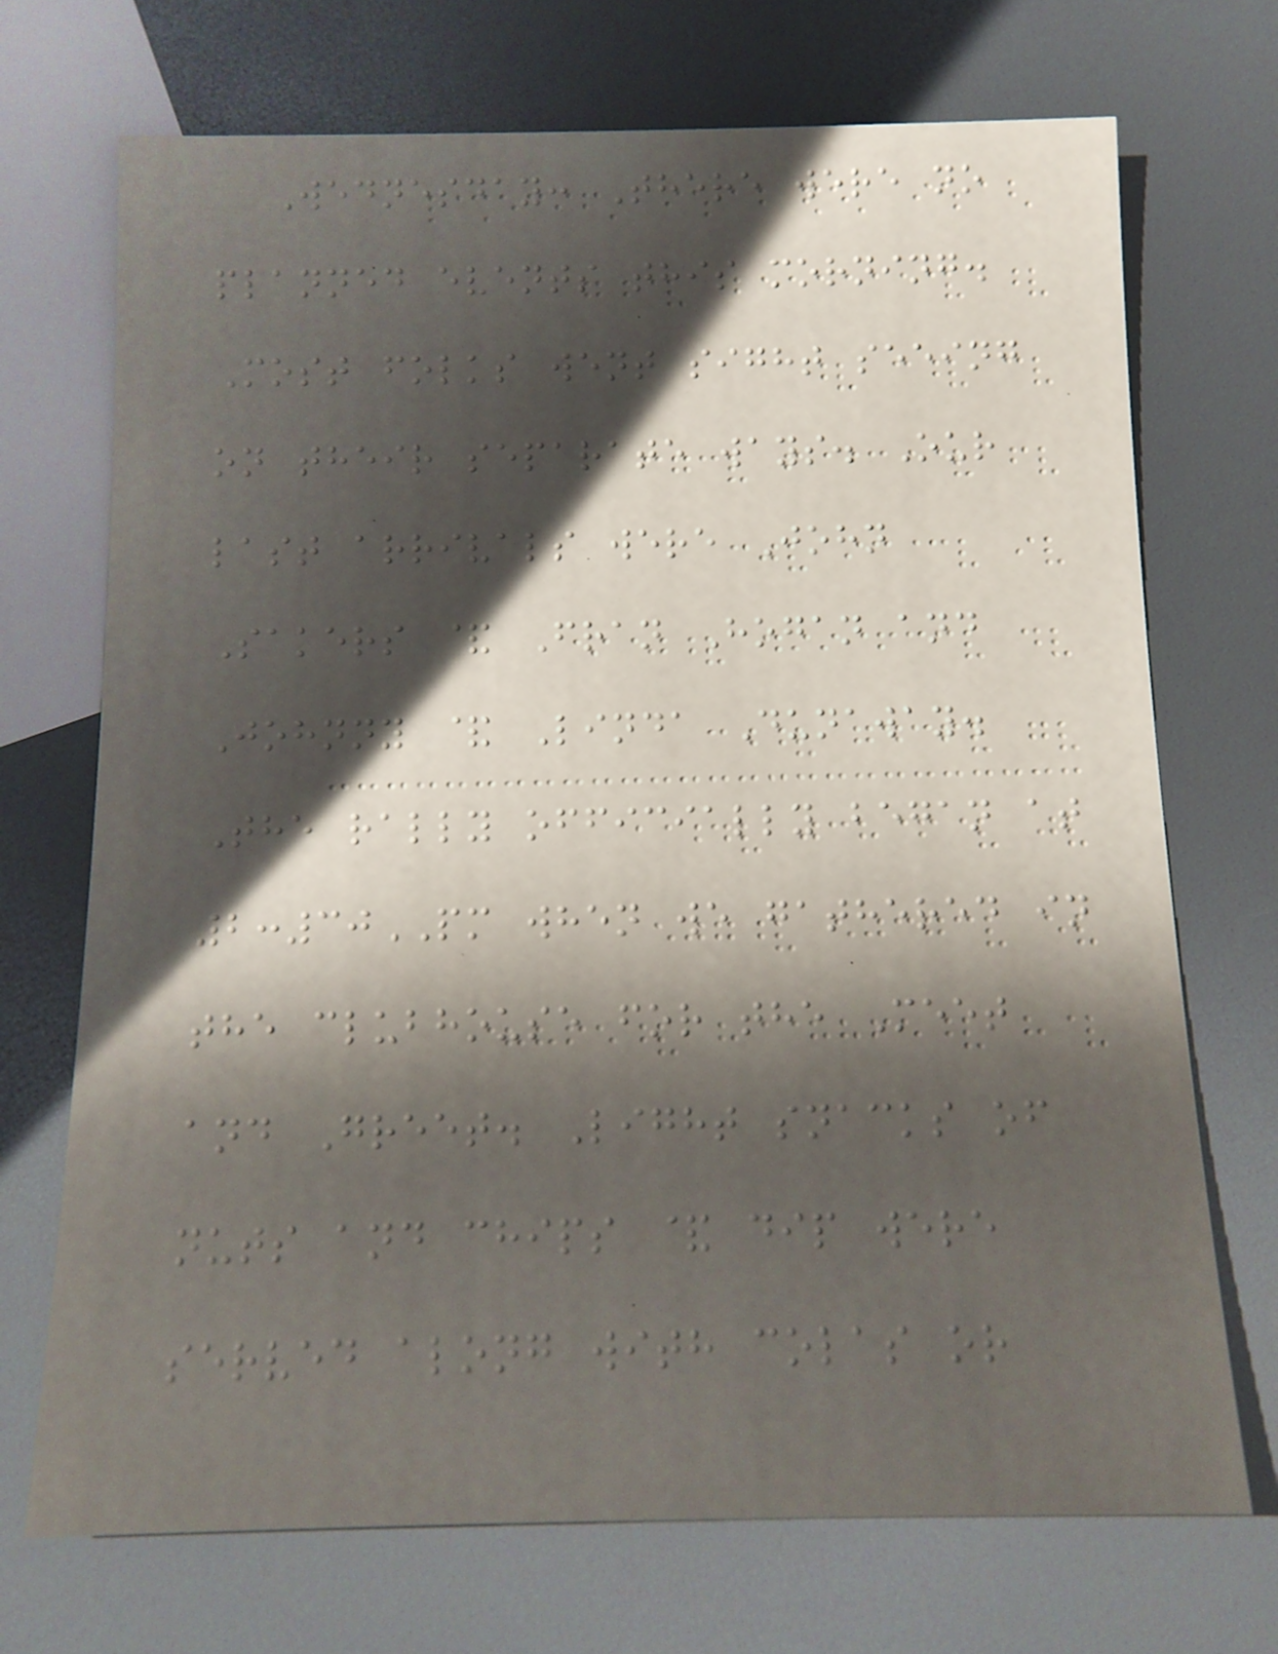Wednesday: There were no
planned events this morning.
Most folks went sight seeing
on their separate ways. Our
last arrivals were John
Sakers & Fran Hogan and
Johnny & Linda Dunaway.
The rally officially began at
2:30PM when we gathered in
the clubhouse for the Meet
and Greet. Light snacks of
nuts and chips & dip were
served along with colas or
